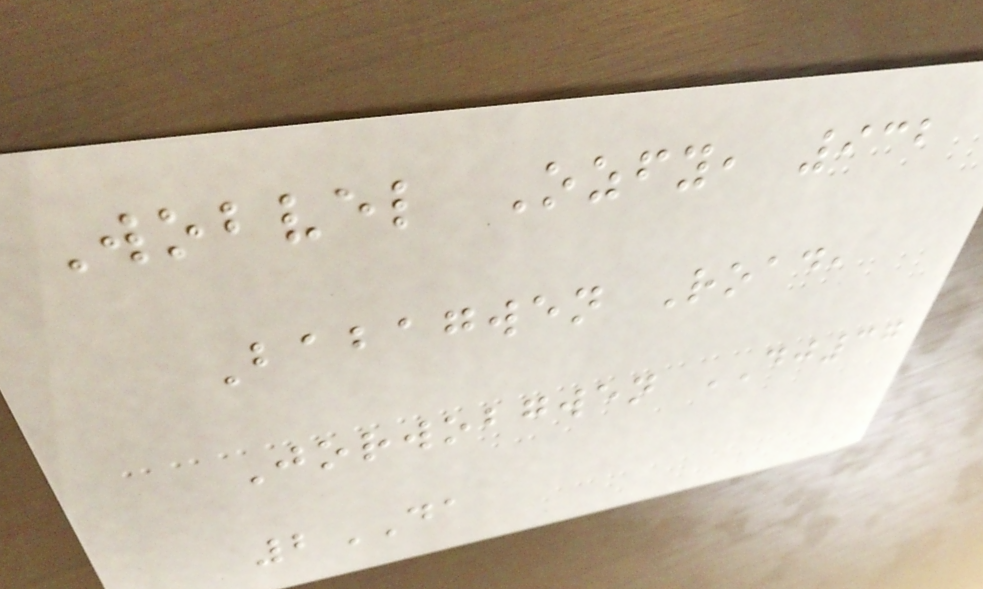Wobvel Ozfy, 932
Babagwen Road,
Jorwobgwen DJ37
2DA
